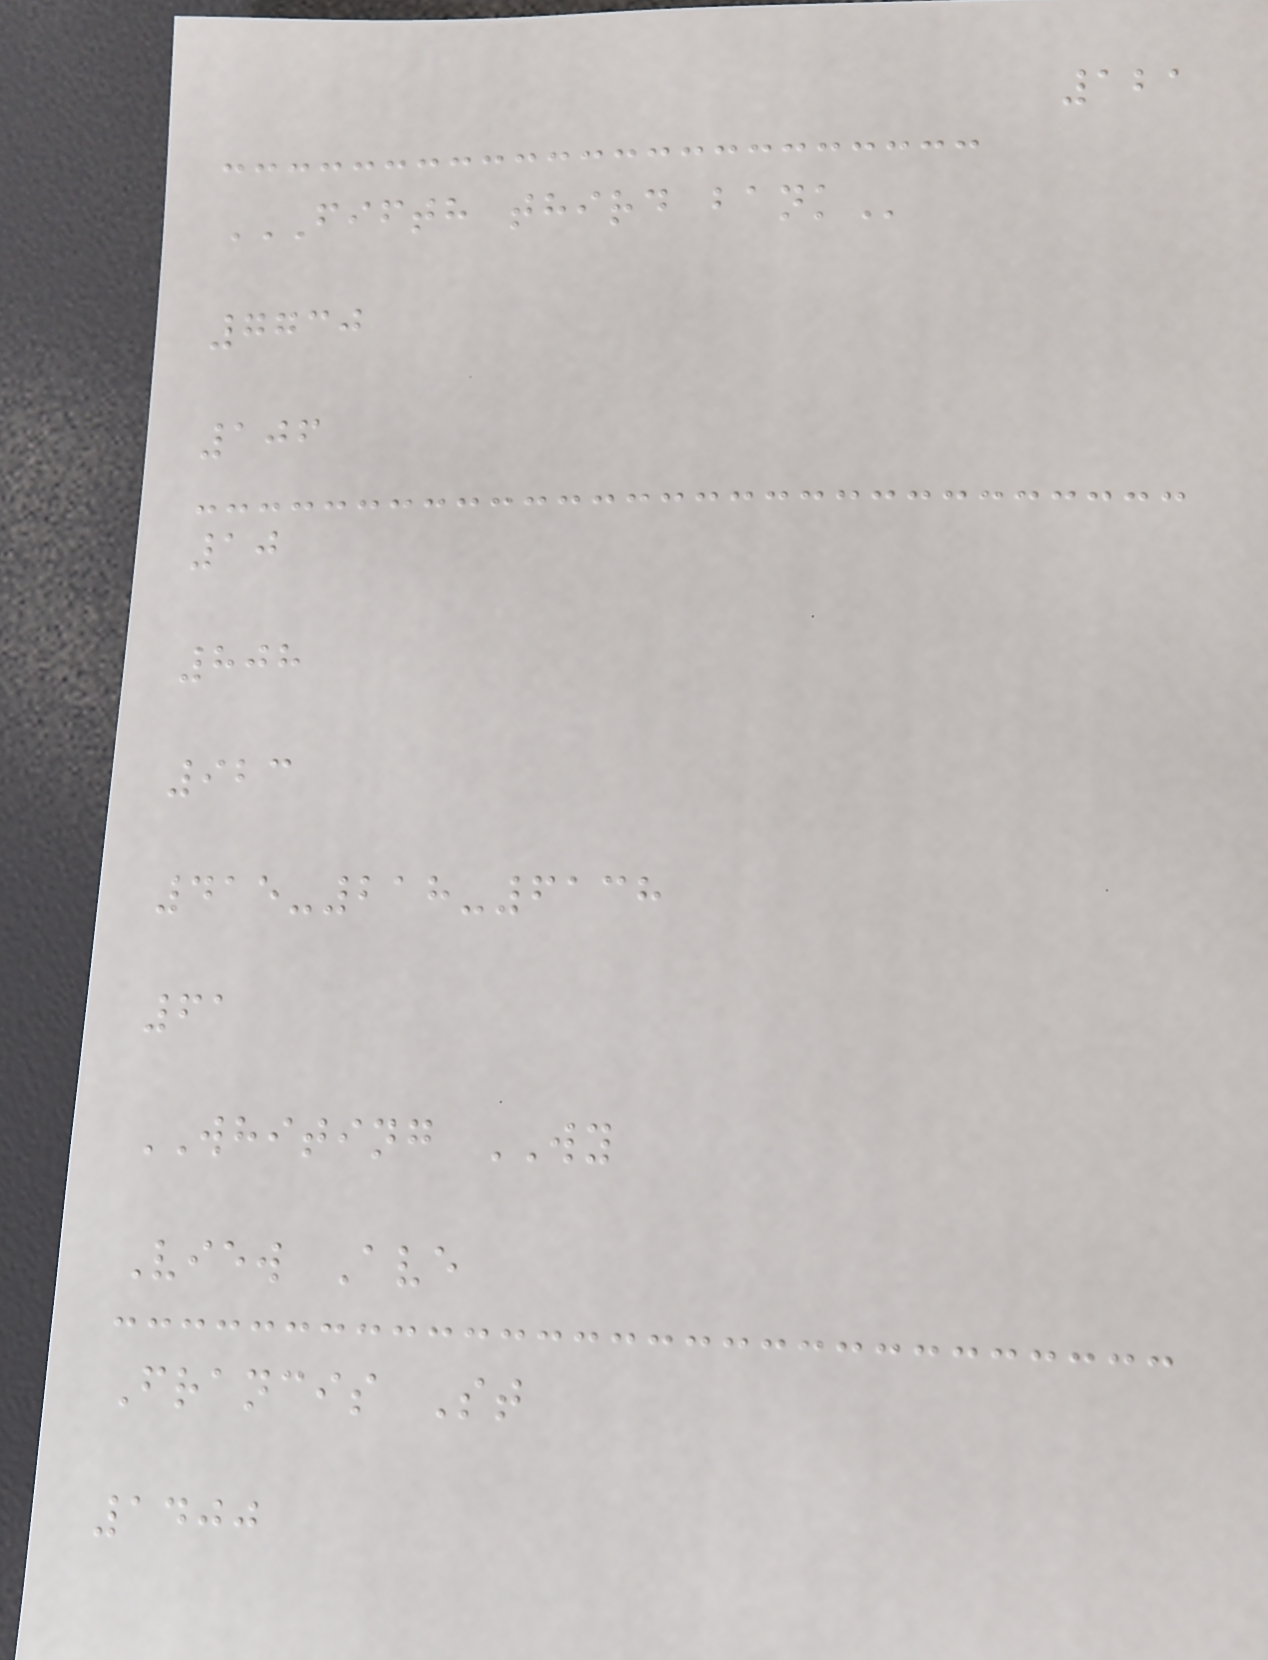121
FIFTH THIRD BANK
7730
106
10
808
923
415-218-6138
61
WHITING WY
View Ave
Francis St
1400
